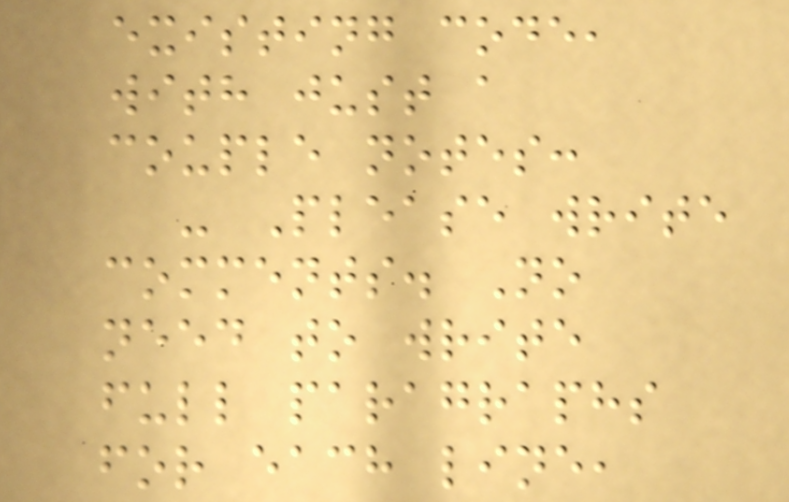existing code,
with just a
couple notes:
- Please write
comments. No
need to write
full paragraphs
for each line,
